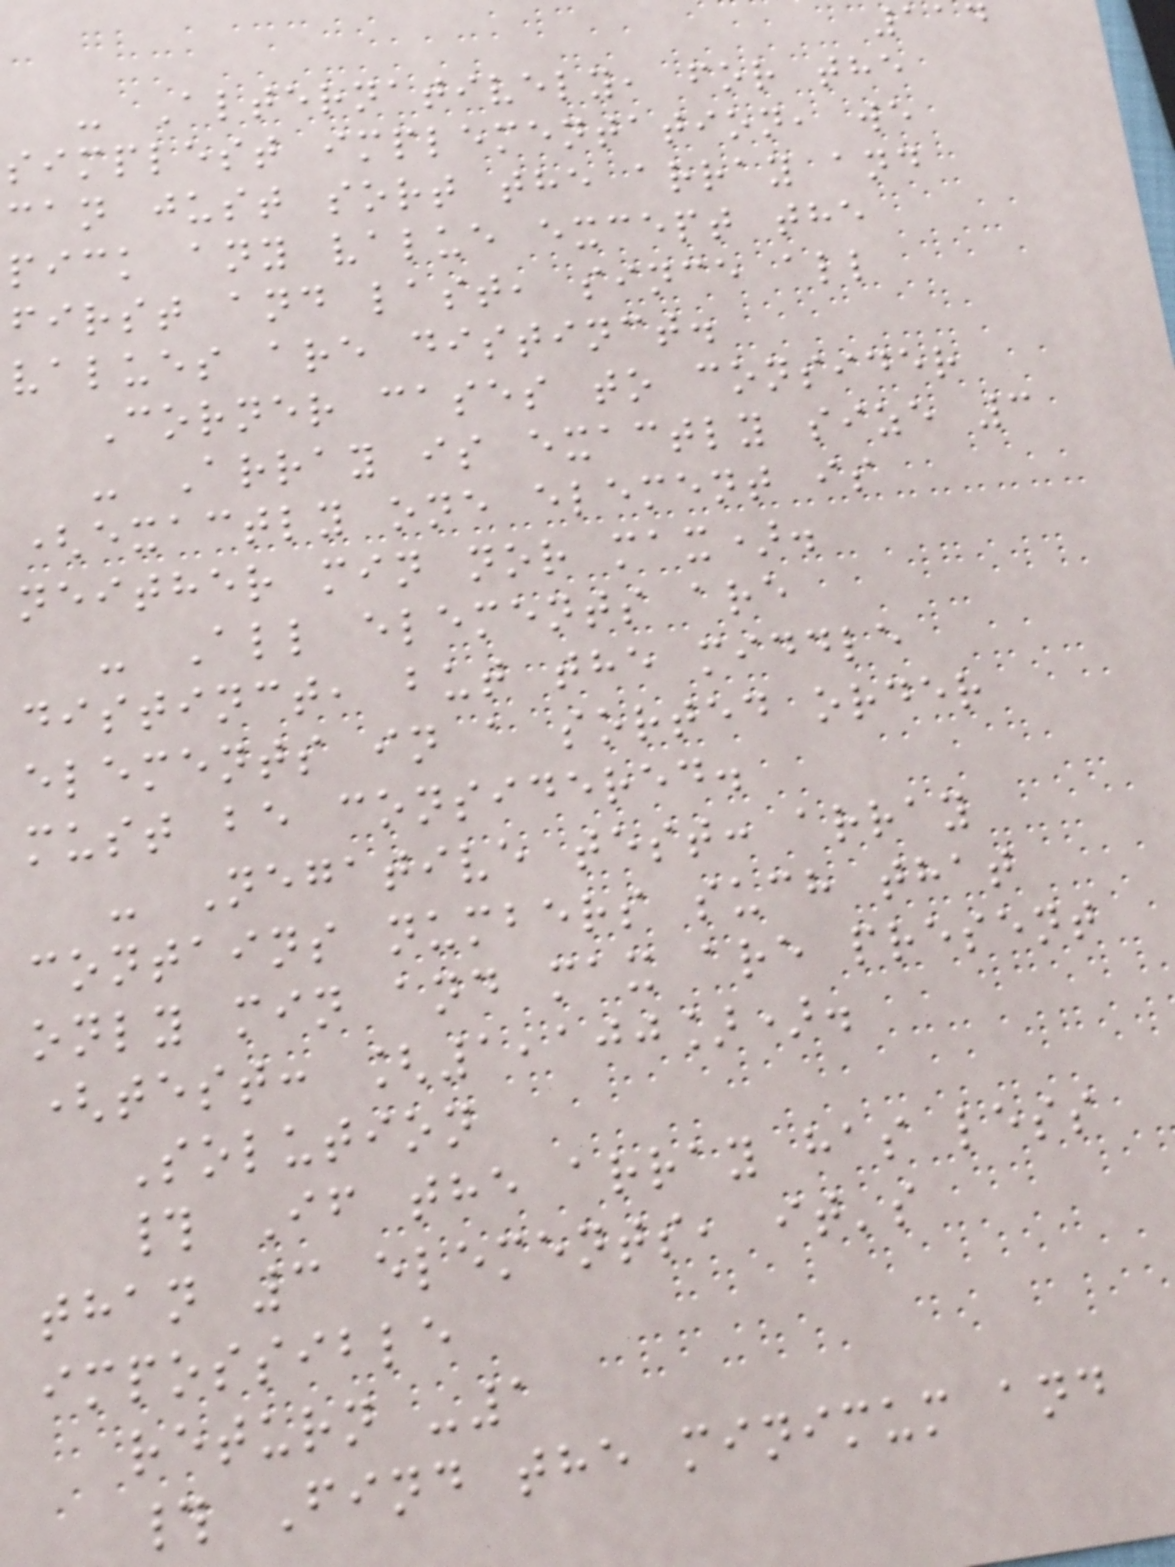114
- Alternatively, for the
simplest implementation, we
can just sort the array and
pick any value except the
first and last, since all
values are distinct.
Corner cases to consider
- Array is exactly size 3
(exactly one element is
neither min nor max).
- All elements are
distinct, but the middle
elements in a sorted order
must be considered.
- Negative test: array
contains numbers such that
only min and max are present
(test: [1,100]).
Solution
# If the array has less
than 3 elements, it's
impossible
return -1
# Find the minimum and
